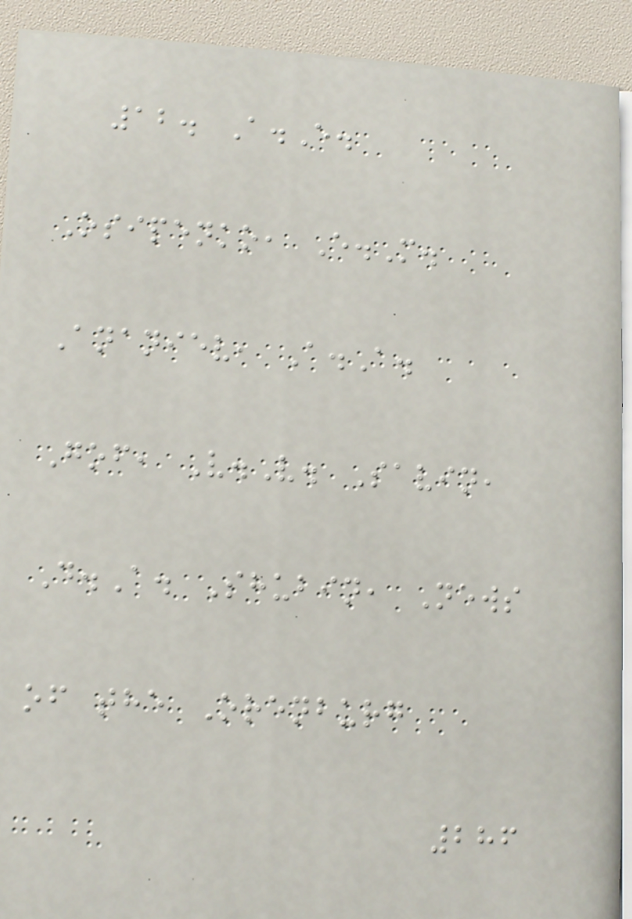12. A.E.
Osipenko, E.M.
Ananiev, A.A.
Gof, V.V. Savin,
D.A. Shubin, News
of the Orenburg
286
